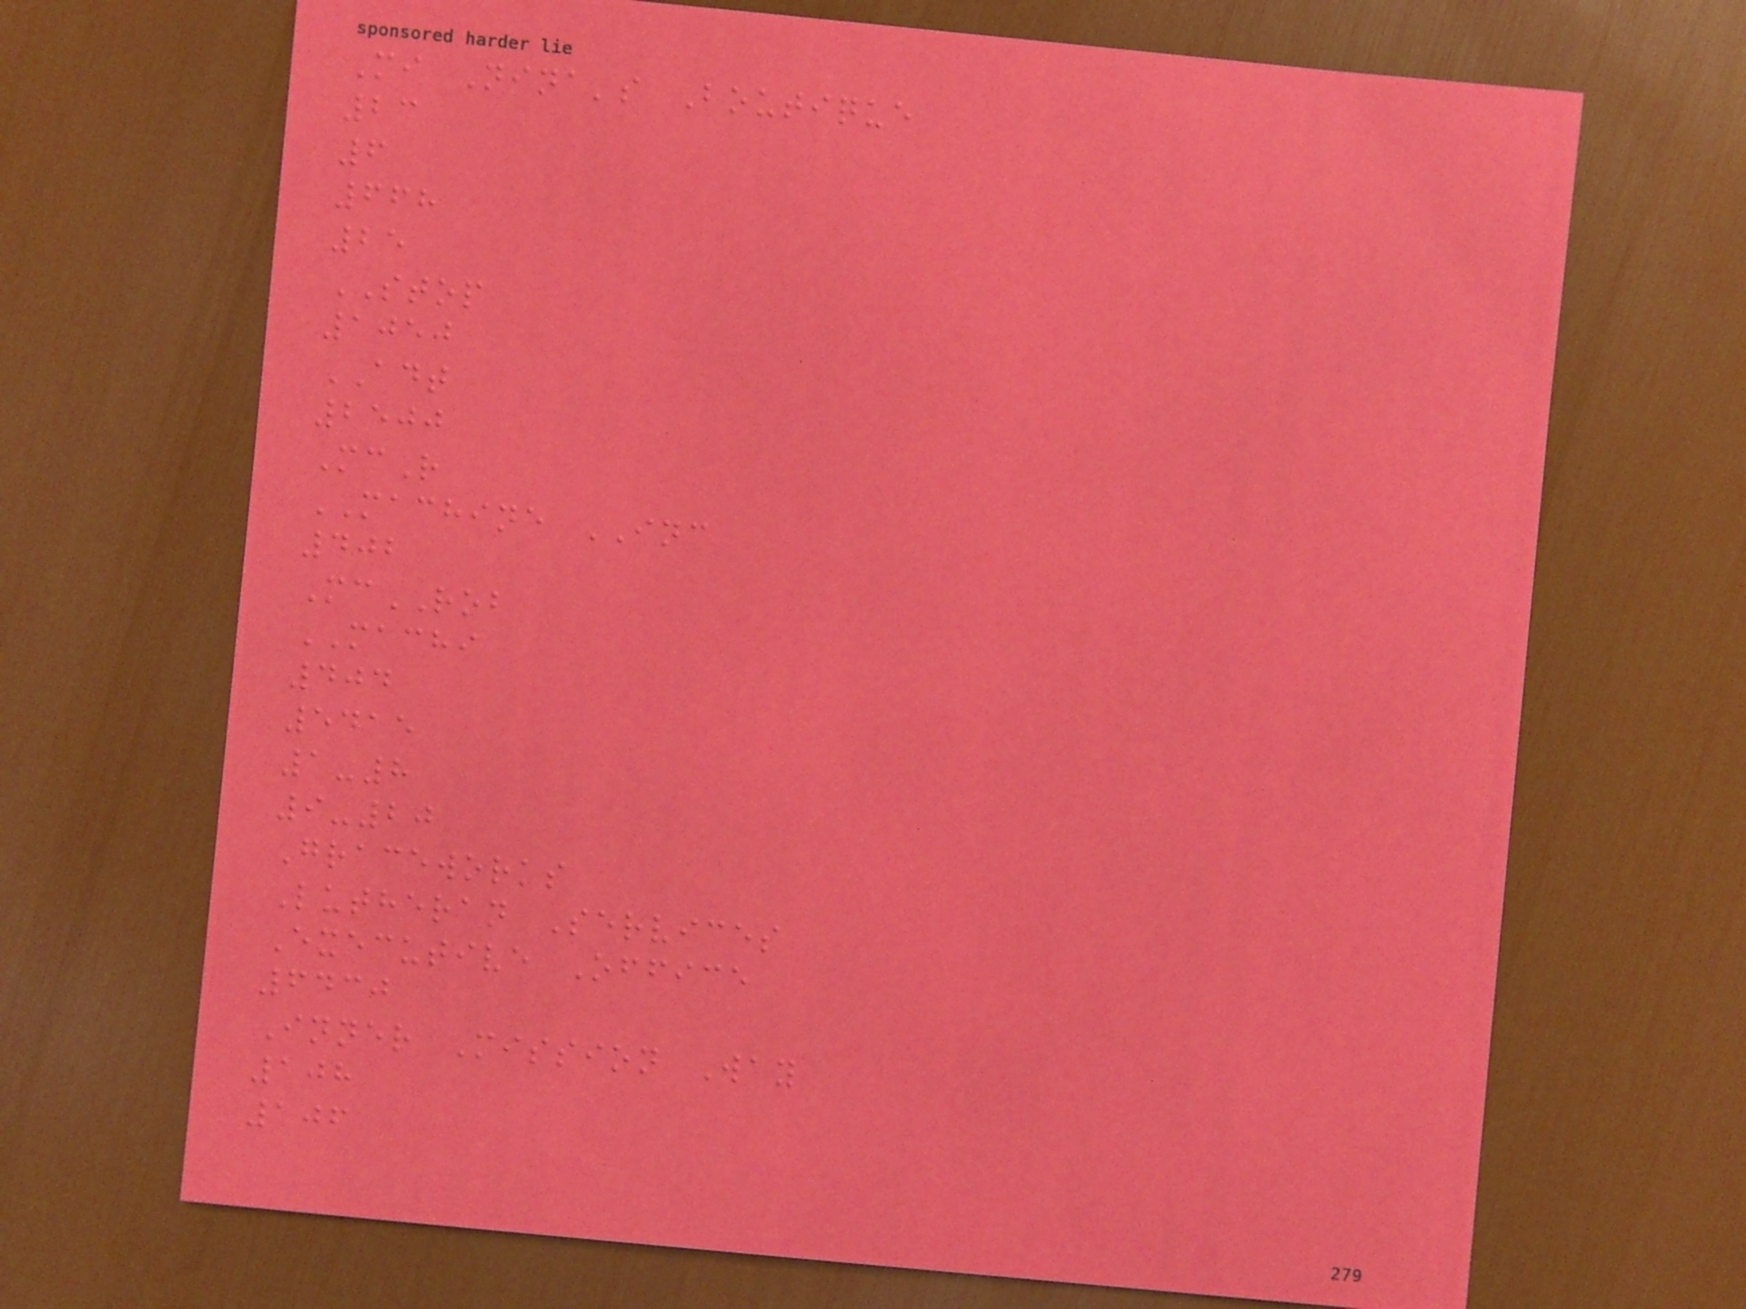Mi Nina's Boutique
23
6
668
25
STOP
1050
ADT
2500
McR
MACHINE INC
402
McROB
MACHI
404
5415
1-8
9-20
Graceworks
Lutheran Services
Executive Office
6430
Inner Mission Way
108
106
